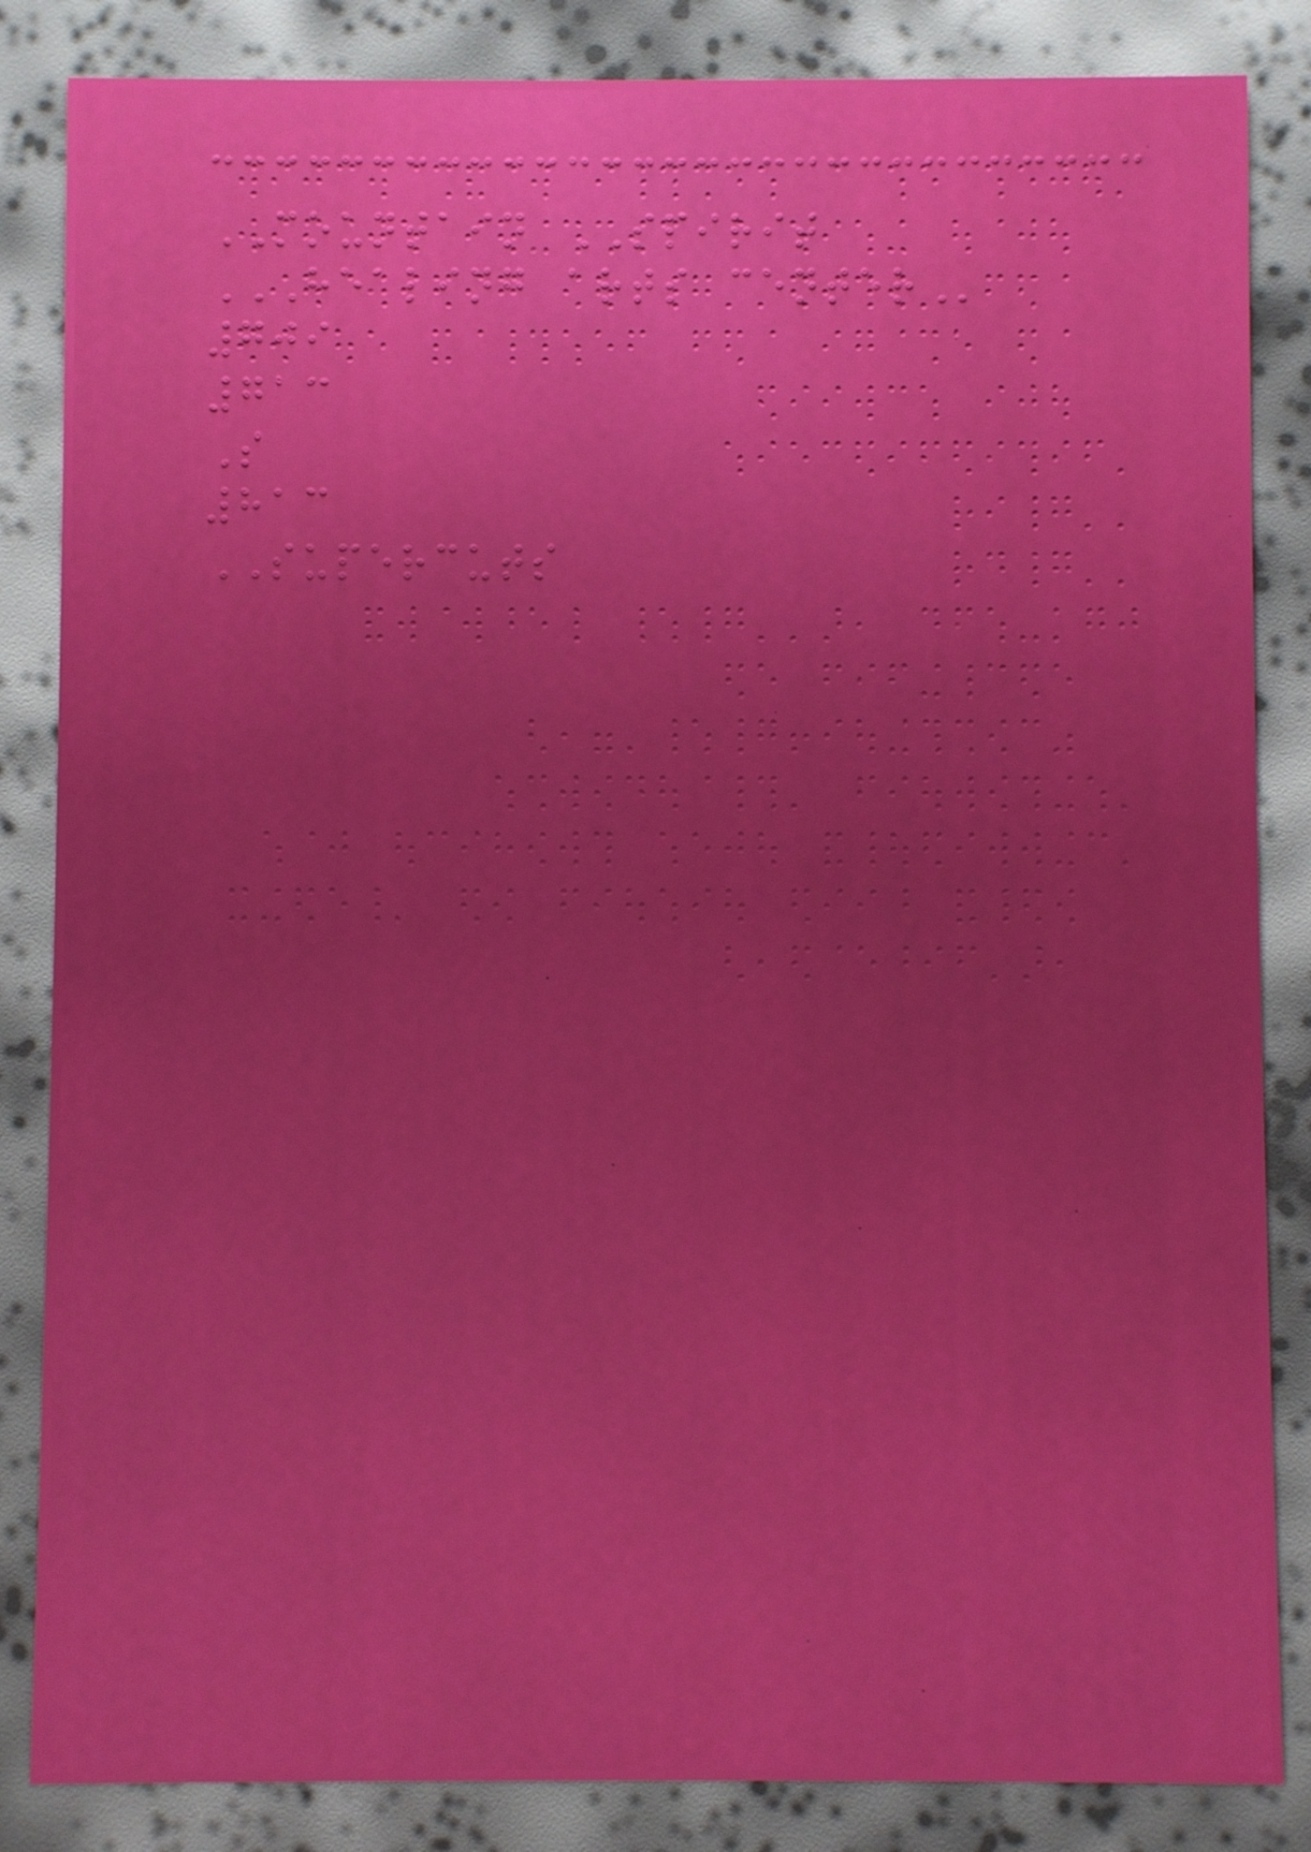MOUNTAIN SPIRIT
HEALING ARTS CENTER
709
713
S
813
SUPERCUTS
